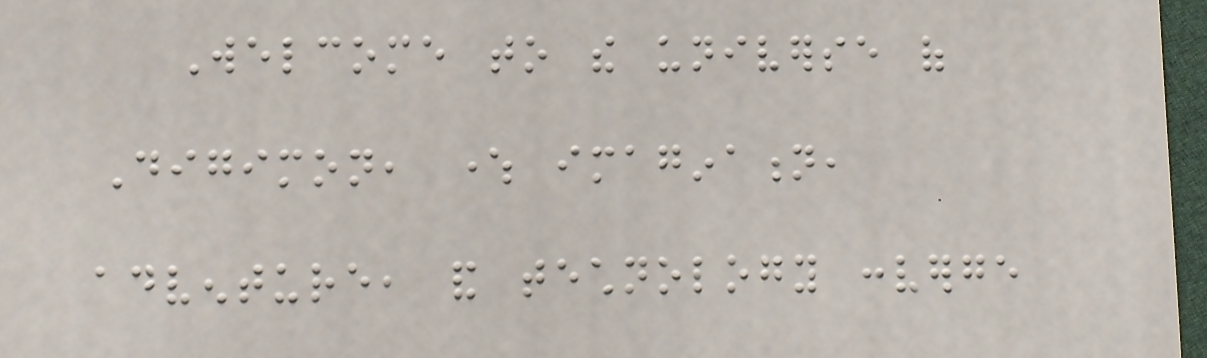Welcome to the universe of
Digimon, where imagination,
adventure, and technology converge
